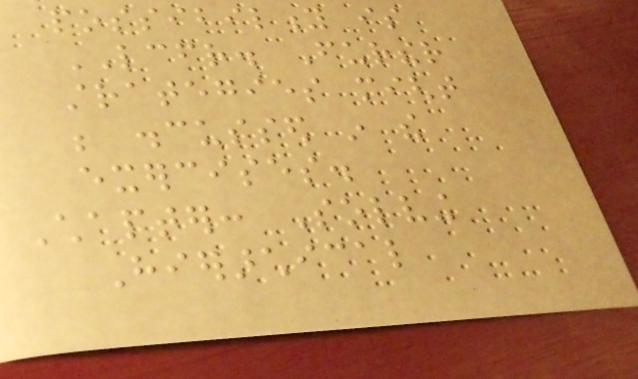possibility is
LCFR. Further
strategies might
be discussed in the
exercises.
Chapter: Solving
Hierarchical
